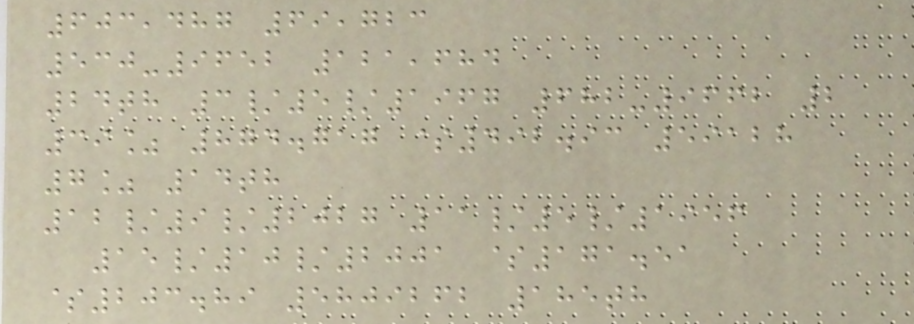603,487 69,723
530-9652 121,684
24th 3/5/1967 682-9662 2
39% 874.717 $492.93 59128
7% 14th
12/9/2027 11/5/1956
15/10/2001 $171.51
$203.89 5809262 185th
